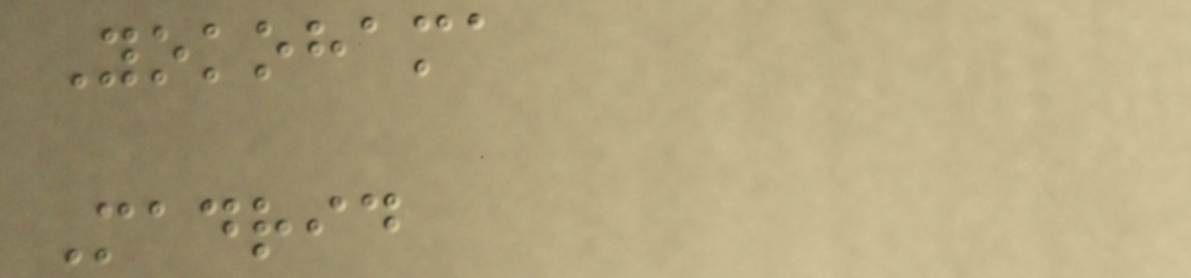Yokohama
Madrid
